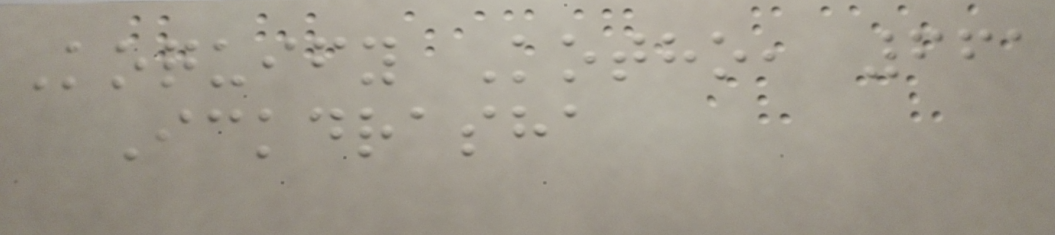Koquify Kotho, 661
Ickdrasha
